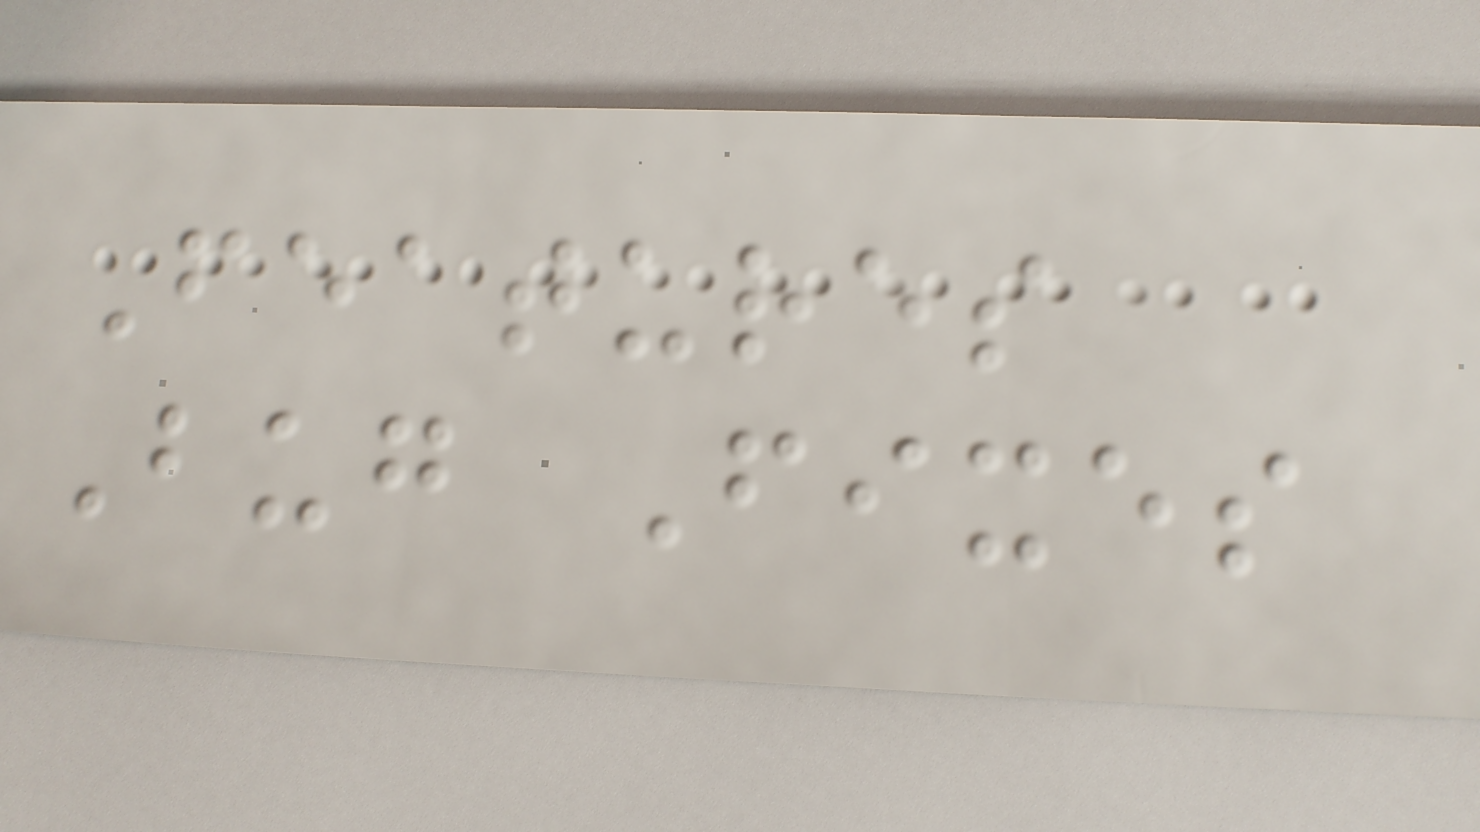Features
Bug Fixes
